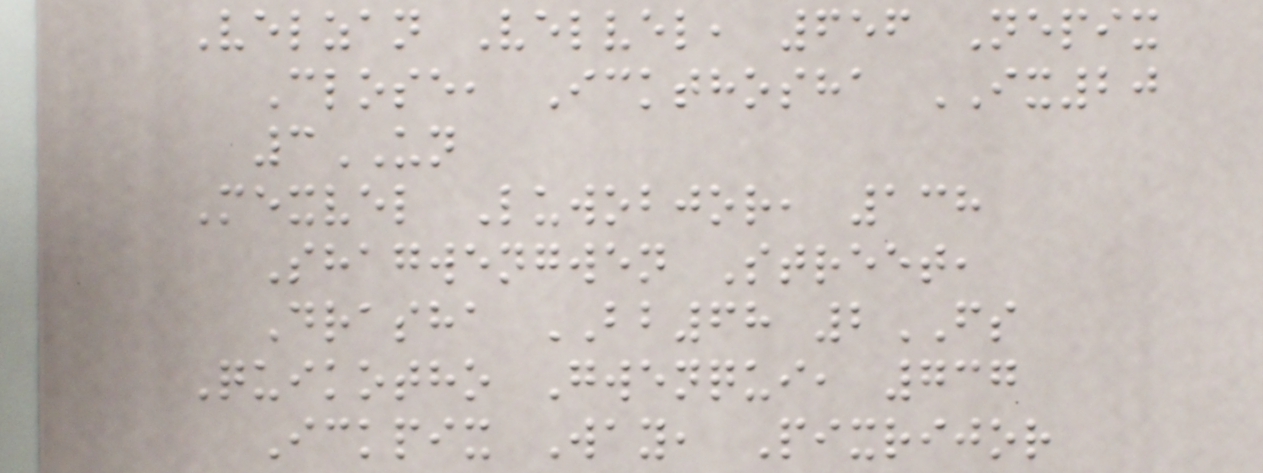Velzan Velvel, 656 Nepix
Close, Ickthosha IX20
3UN
Mexvel Luwobjor, 138
Shagwengwen Street,
Drasha BB68 2FS
Quikotho Gwenqui, 737
Ickpix Way, Pixrijor
